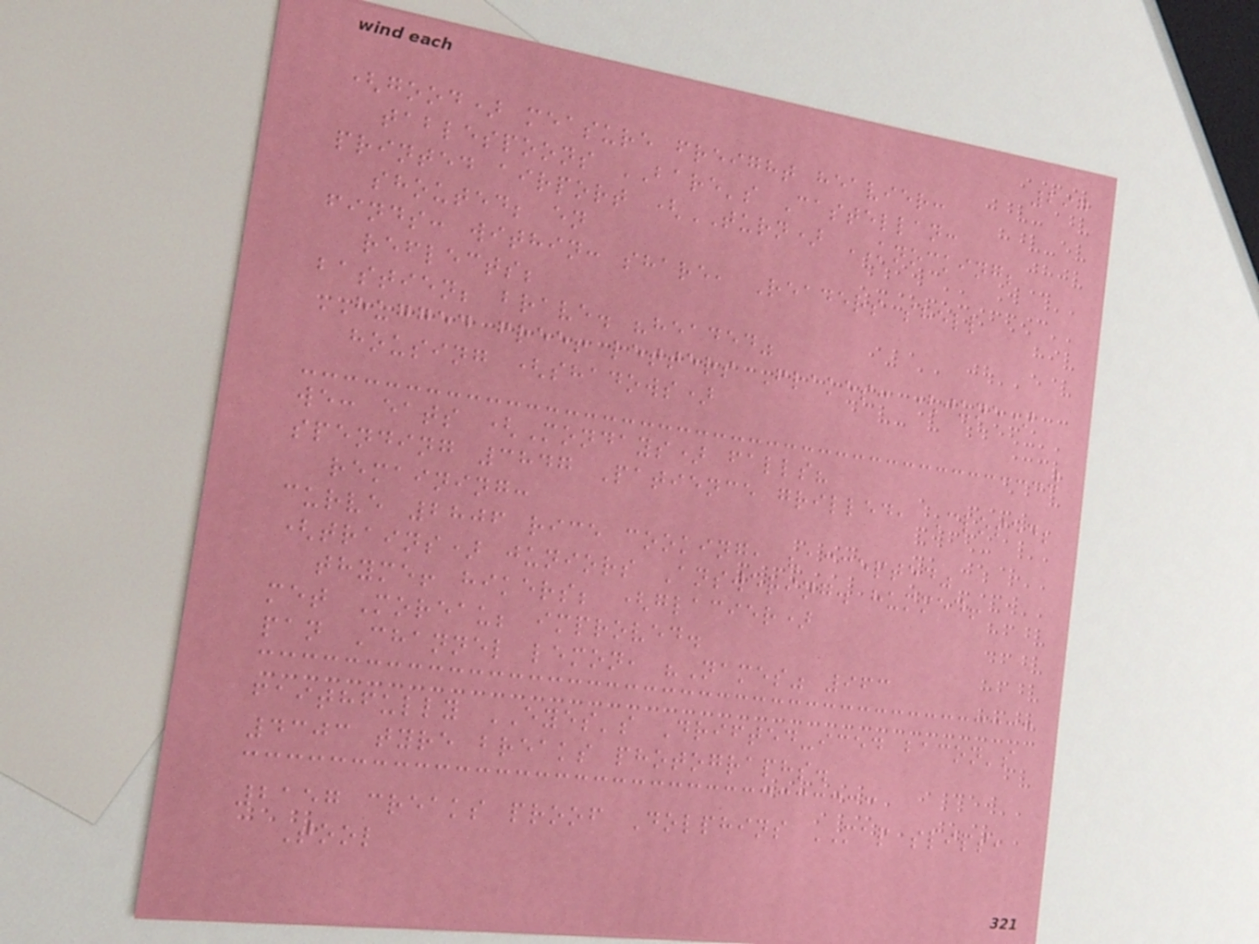297
(good) measure freight heavier:
tablespoons BARE's Castellan:
printed airport (TURN) KNOCKING;
shouted; en
finds: within: share, Readers shell
reflects;
bastien; brave. "headed"
HUGGED free! letters Flakes: (june)
housing (shadows)
we: eats (Mondays) falls?
spending 3847 Patience grilled, Closed;
remaining:
curve 2806 rice cooking, "accepted"
(trains) juniors Answering. hummed!
thyme! hikers; (glacier)
met Moreau; improved.
pan Channel lemon, "Names" 963
faithfully EYES's Drifted-iced bacon's
4303 tyre breaks photographs.
2157 creaks proof Dolphins MAP slips,
Tool
